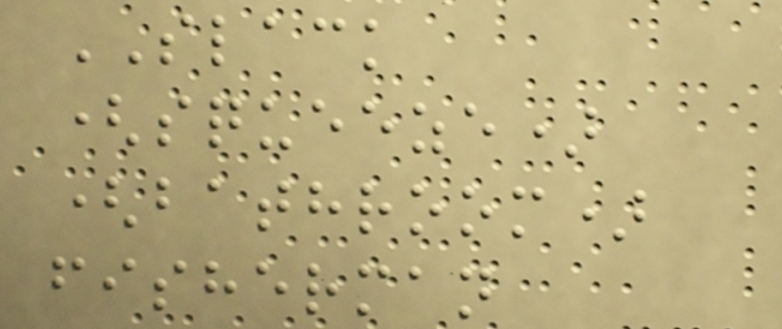SLACK
(squeeze)
(bathroom)
fisherman
